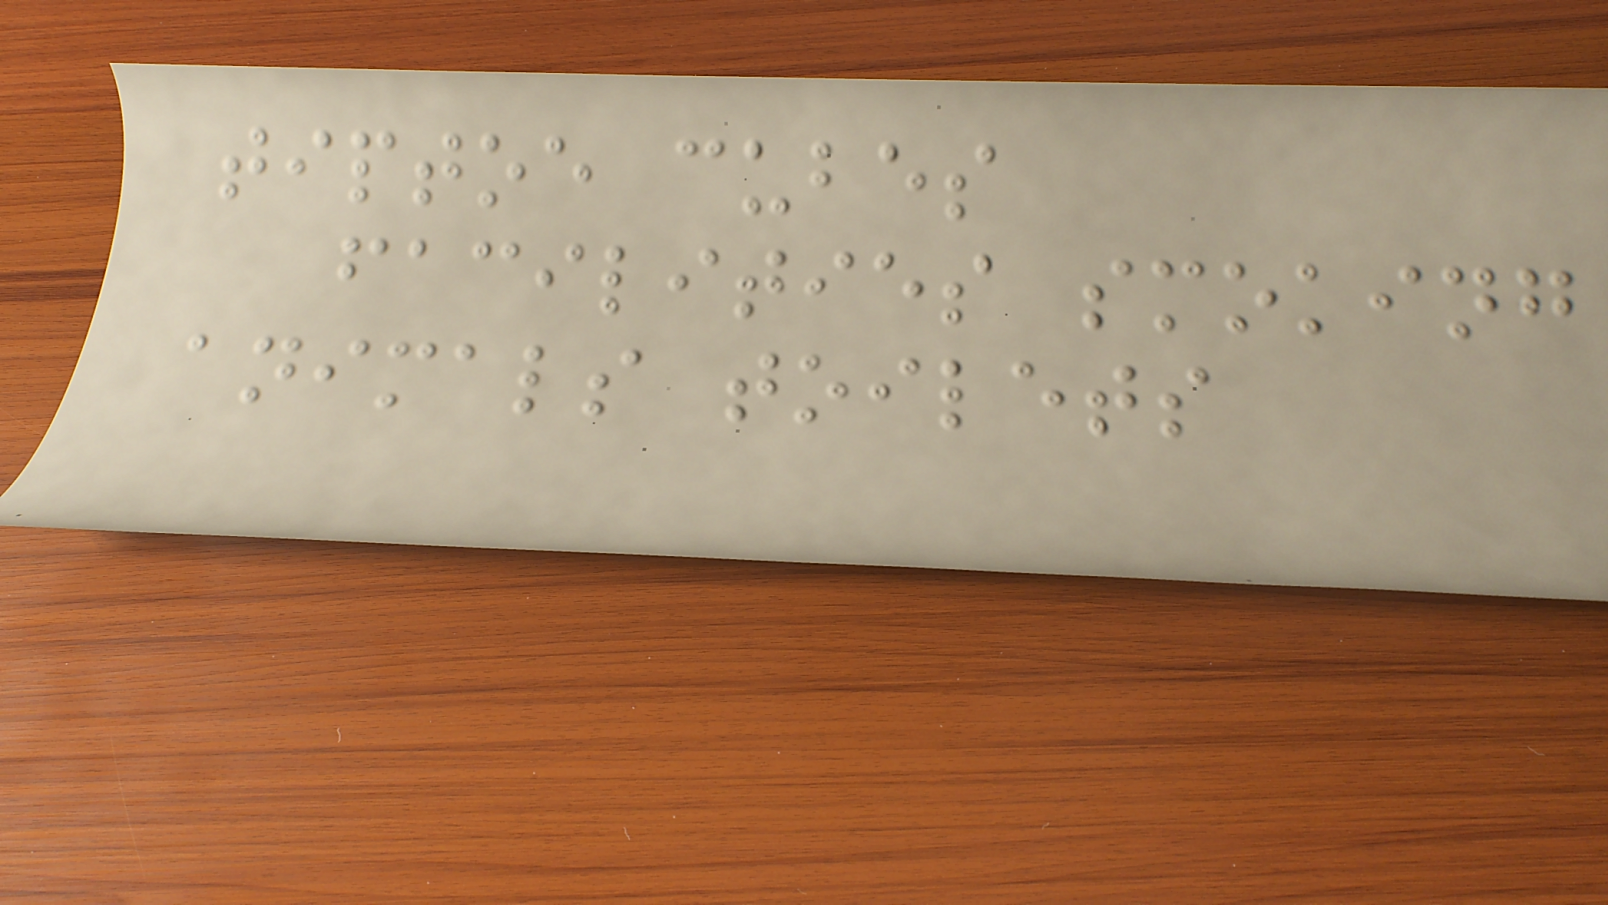tiptoe cubes
facilities smoking
animals toilets
